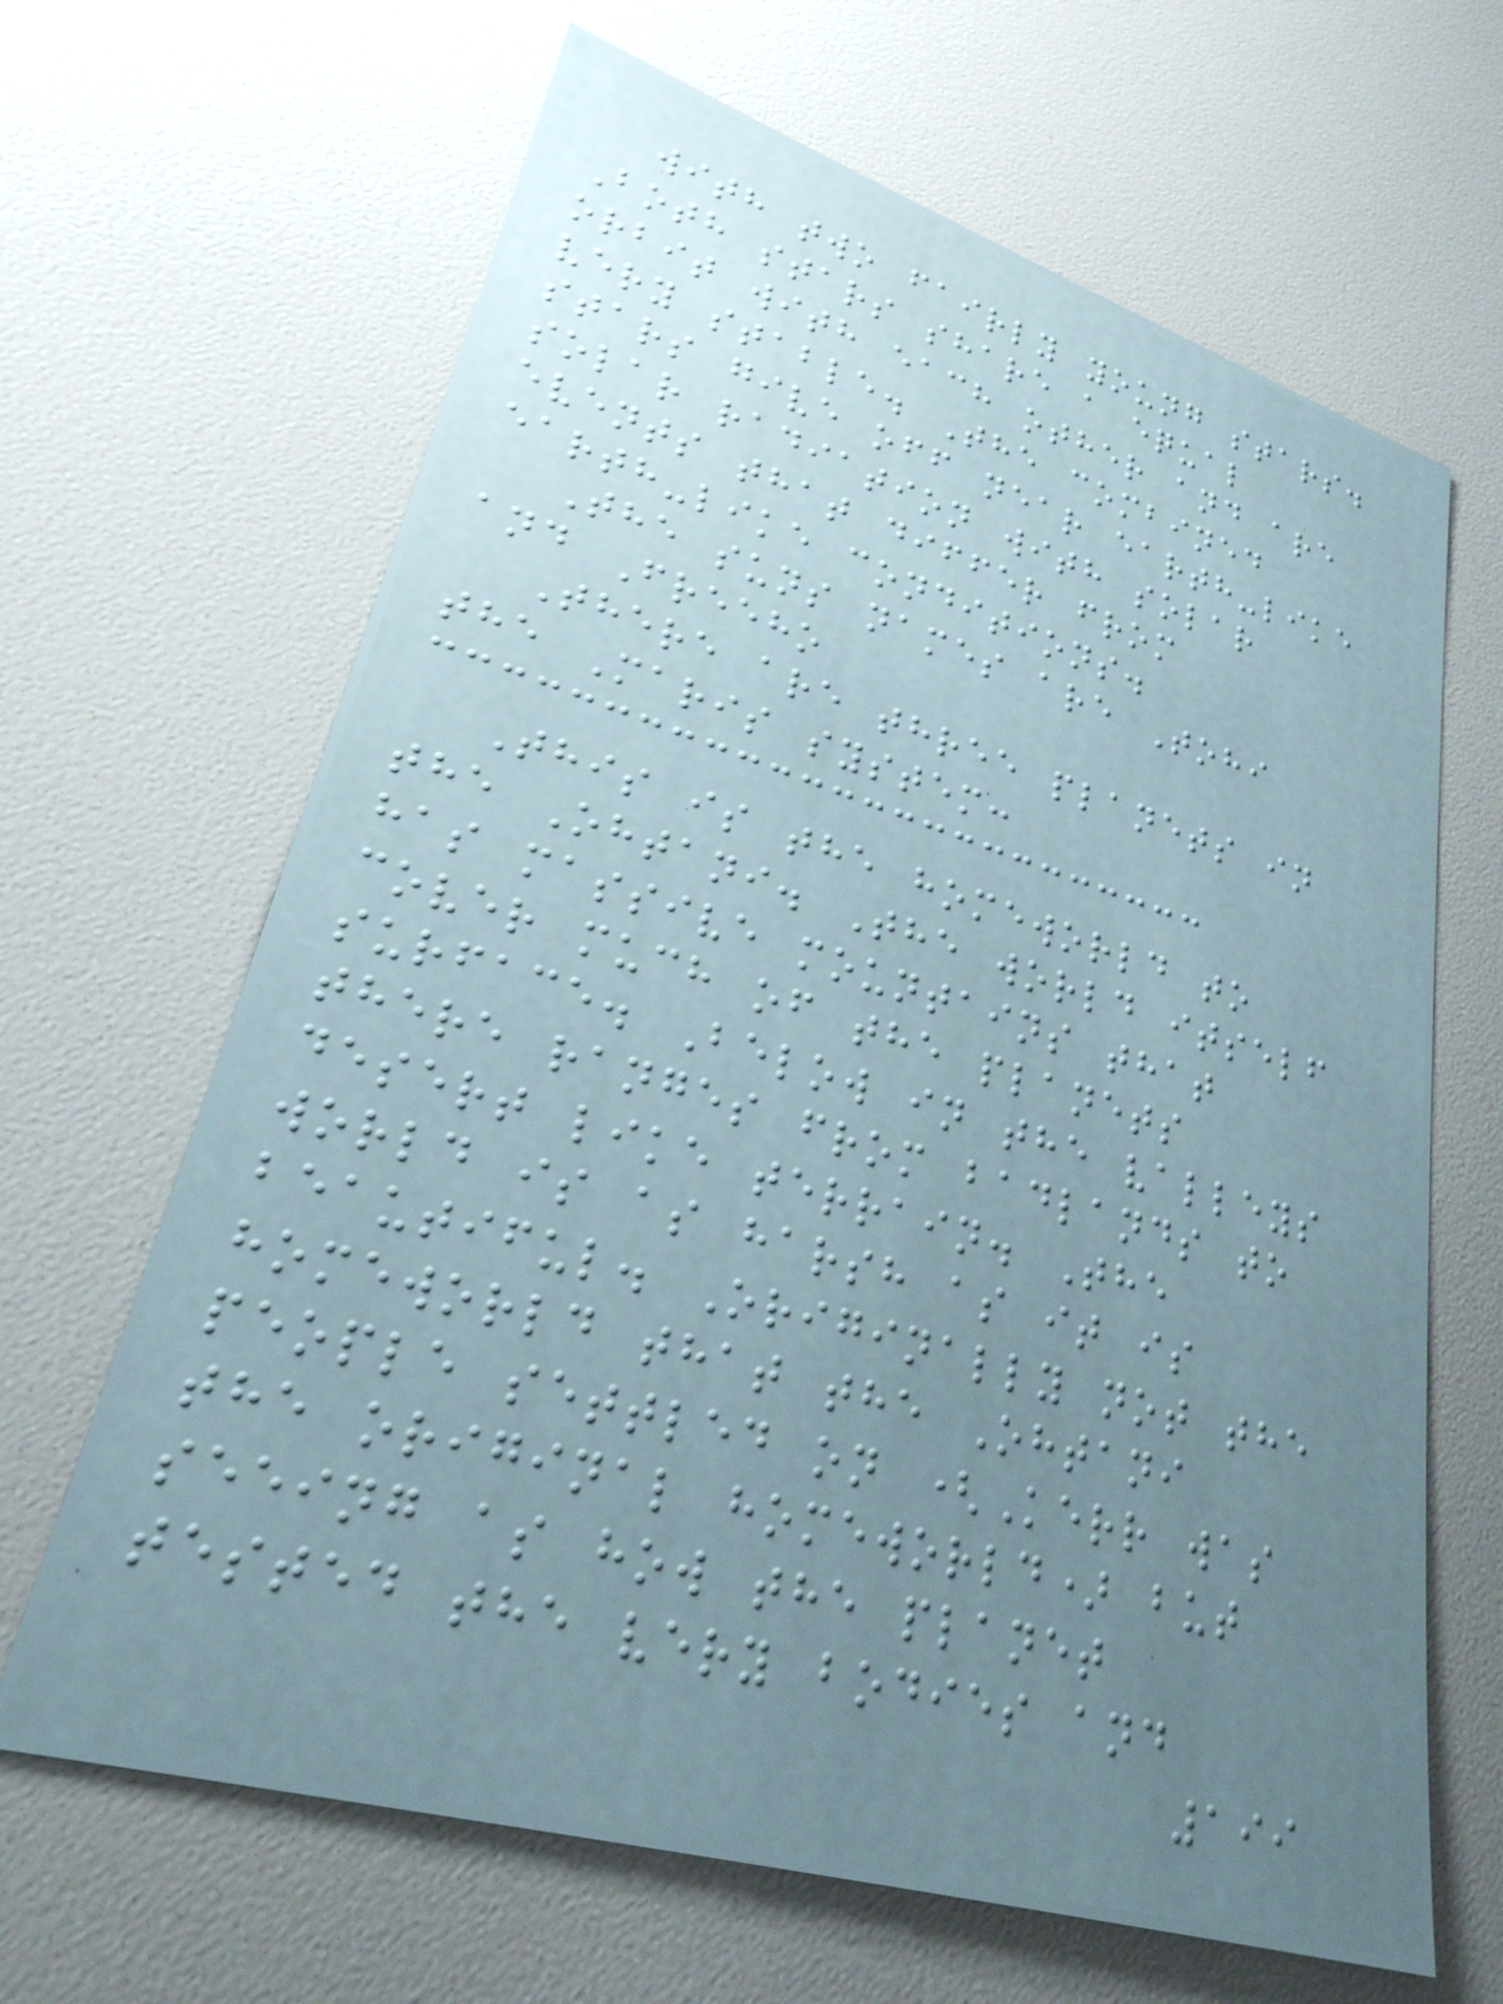with two fairly young stars.
Both stars share a equal
orbit with each other and are
very stable. The combined
stars give off near earth-like
solar radiation with solar
events that differ from
earth-like conditions.
The suns names are Tohi
and Freeho
There are three planets in
the Maris system:
This is the homeworld to
the Ohtani. The world itself
has massive mountains that
cover much of the planets
surface. Below in the valleys
there ranges from badlands to
desert like terrain. The
world is as harsh as it is
beautiful. Originally not the
homeworld that the Ohtani
people settled on (Kerr was
the original homeworld) but
seeing as how the planet
tested the very bodies and
199
